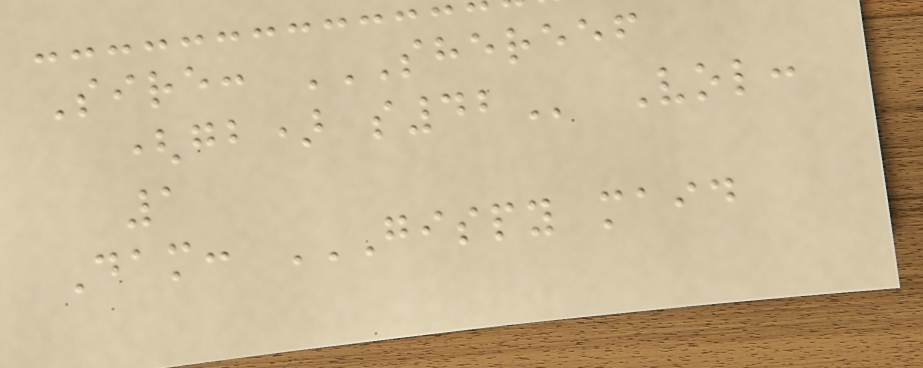Sire: SHEREEF
(GB) S42 Vol:
1
Dam: GISPY MAID
